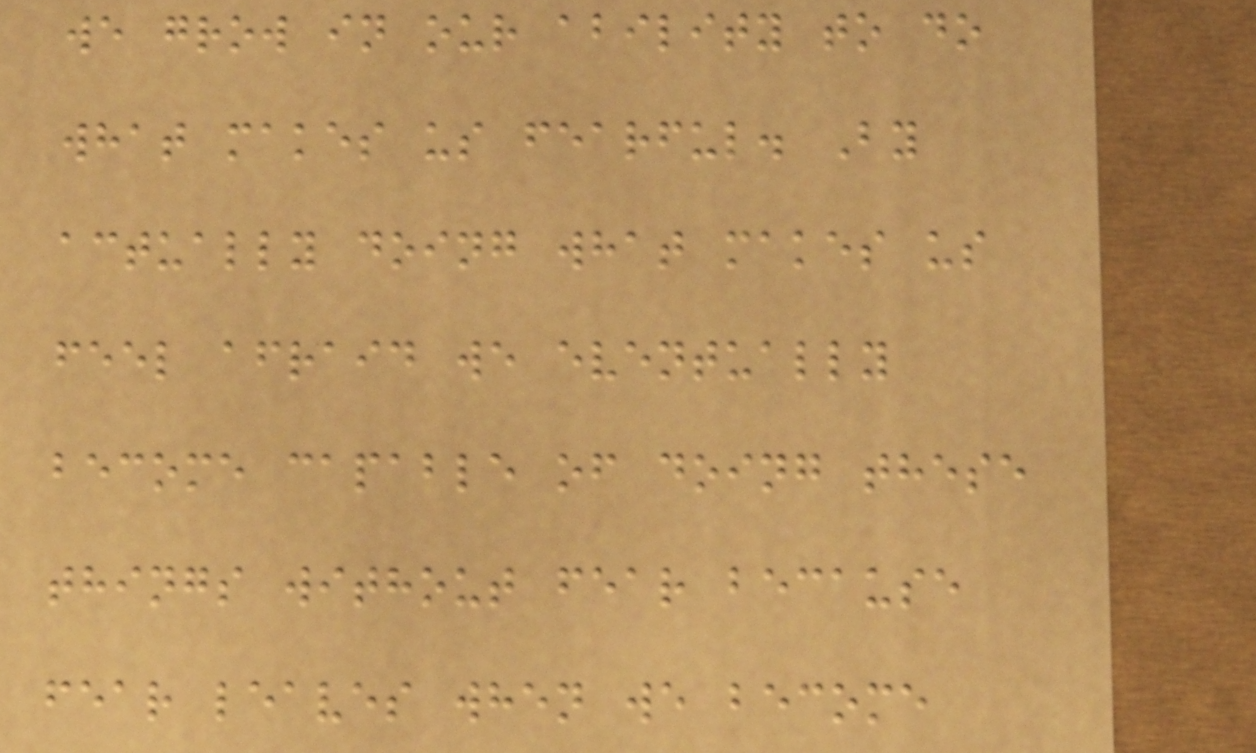we grow in our ability to do
what makes us fearful. By
actually doing what makes us
feel afraid we eventually
become capable of doing these
things without fear because
fear leaves when we become
